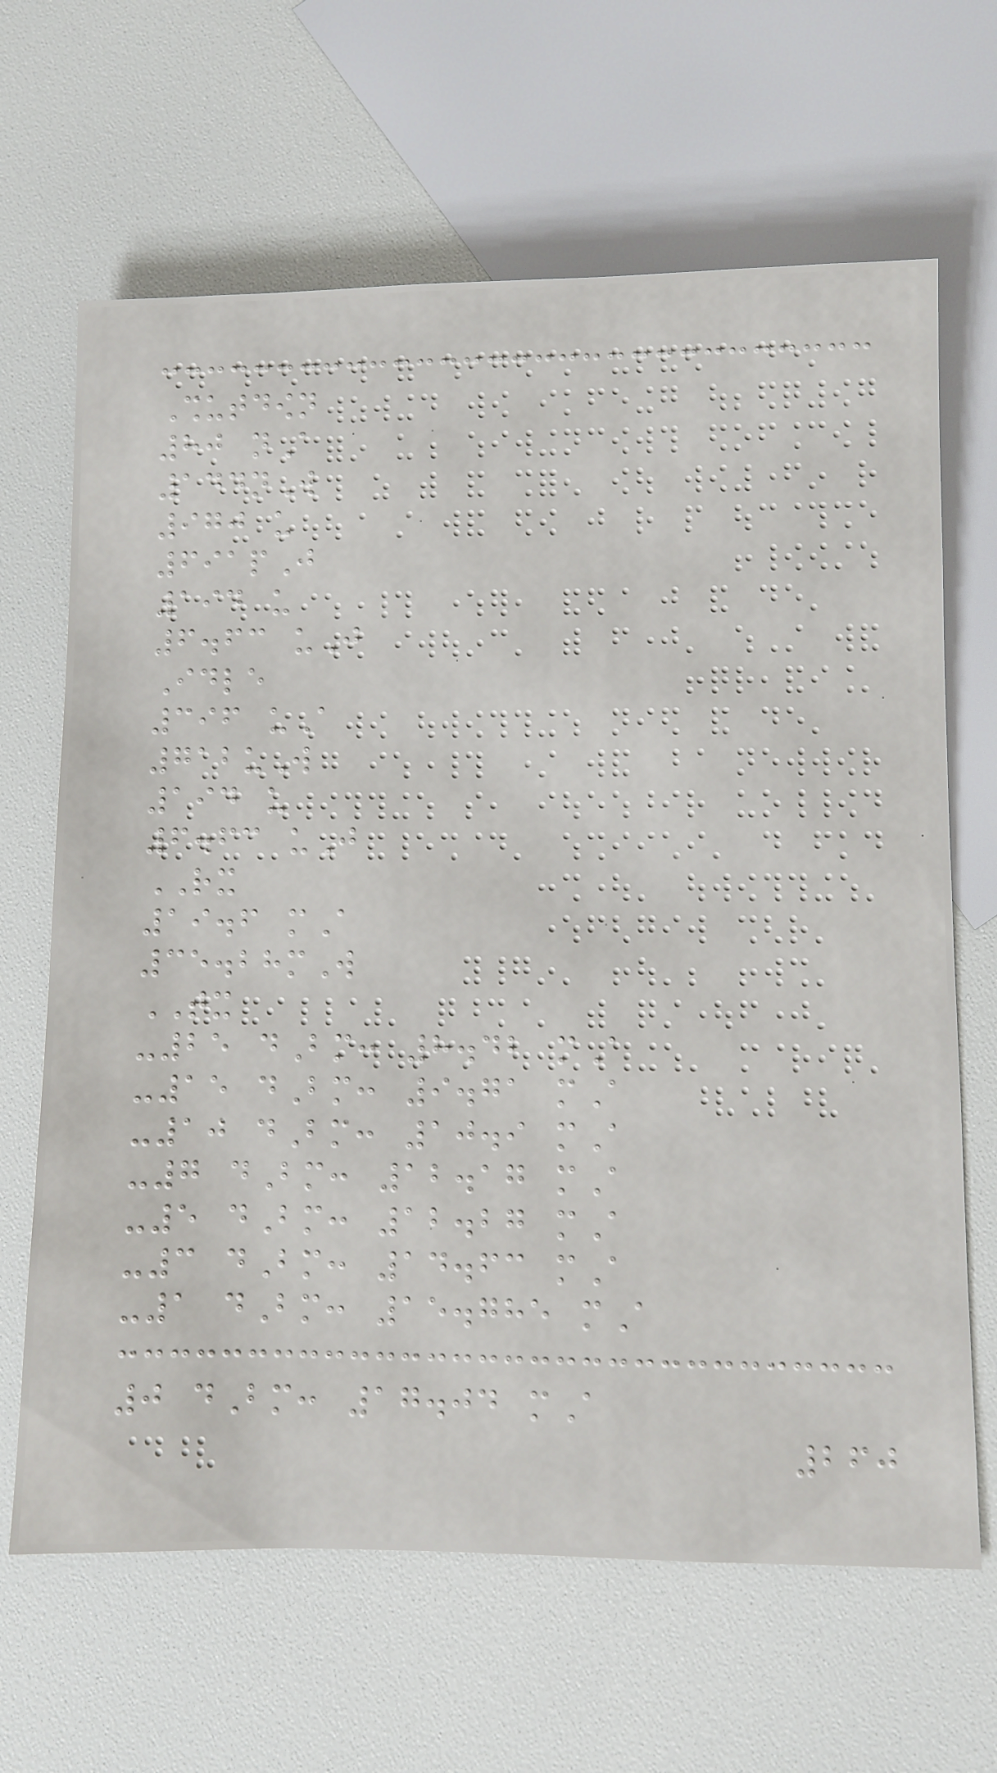Shutdown
80 nA
144nW
970 us
691pJ
194 us
6.63 uJ
Idle
396 uA
712uW
194 us
6.63 uJ
RX
19.6 mA
35.28mW
TX
-25 dBm: 8.42 mA
-15 dBm: 9.71 mA
-10 dBm: 10.9 mA
-7 dBm: 12.17 mA
-5 dBm: 12.27 mA
-3 dBm: 14.63 mA
-1 dBm: 15.785 mA
0 dBm: 17.04 mA
260
